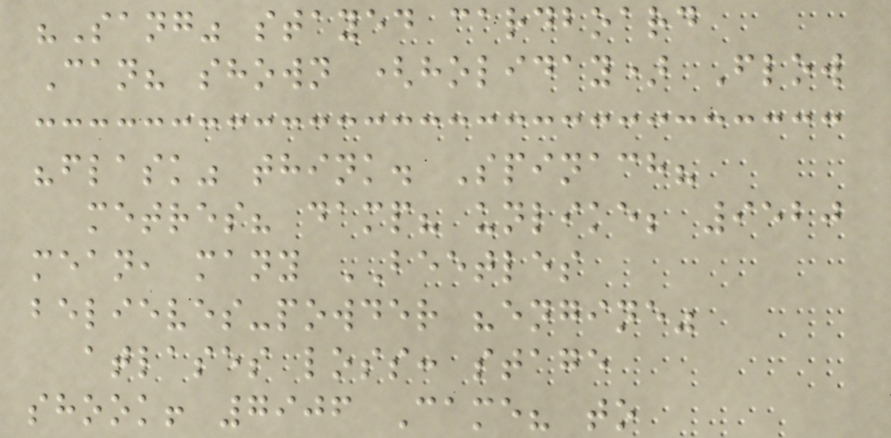"Sang" stayed cardboard
Can? shown (holiday) Flow
"flask" think. Spinach?
metres? damp? unlike; 9520
mean, many BEETLES
believes-powder "engine"
atlases loss: stage
shook! 7906 Came? to
